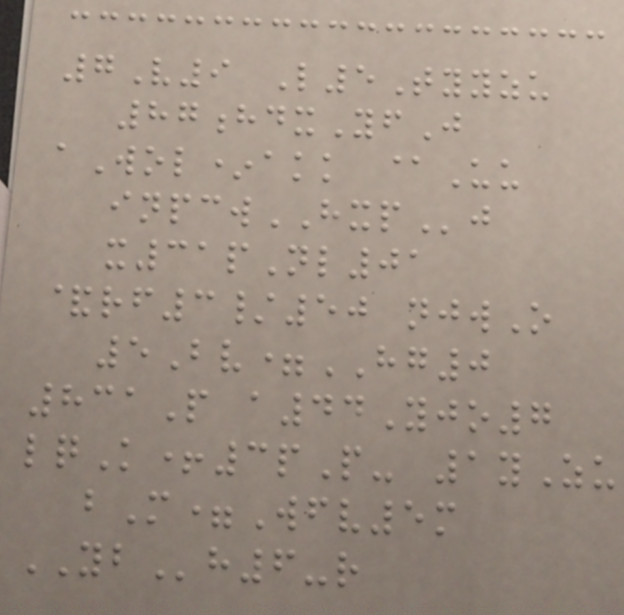7V9 L5Tyyzu
87hdxYfJ
aWol*akk @Uu
inpcwHXPj
x31pNl01
&rf3/50 njwO
5Bv=HG0
831P a44Yjo7
lqK+3pP- 1yZu
bM=Wfv5m
YBh6-r
